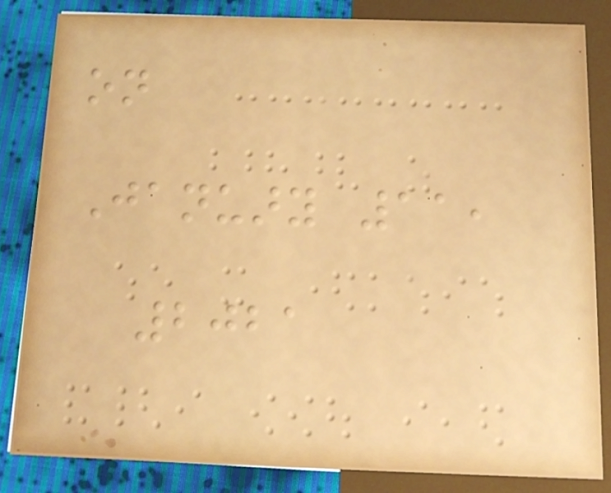on
January 11,
2021
